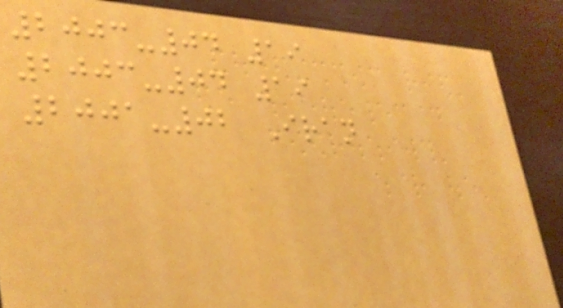2003-04 19
2003-04 19
2001-02 Iran
